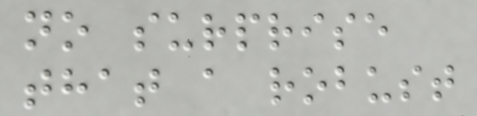no surprise
that a robust
